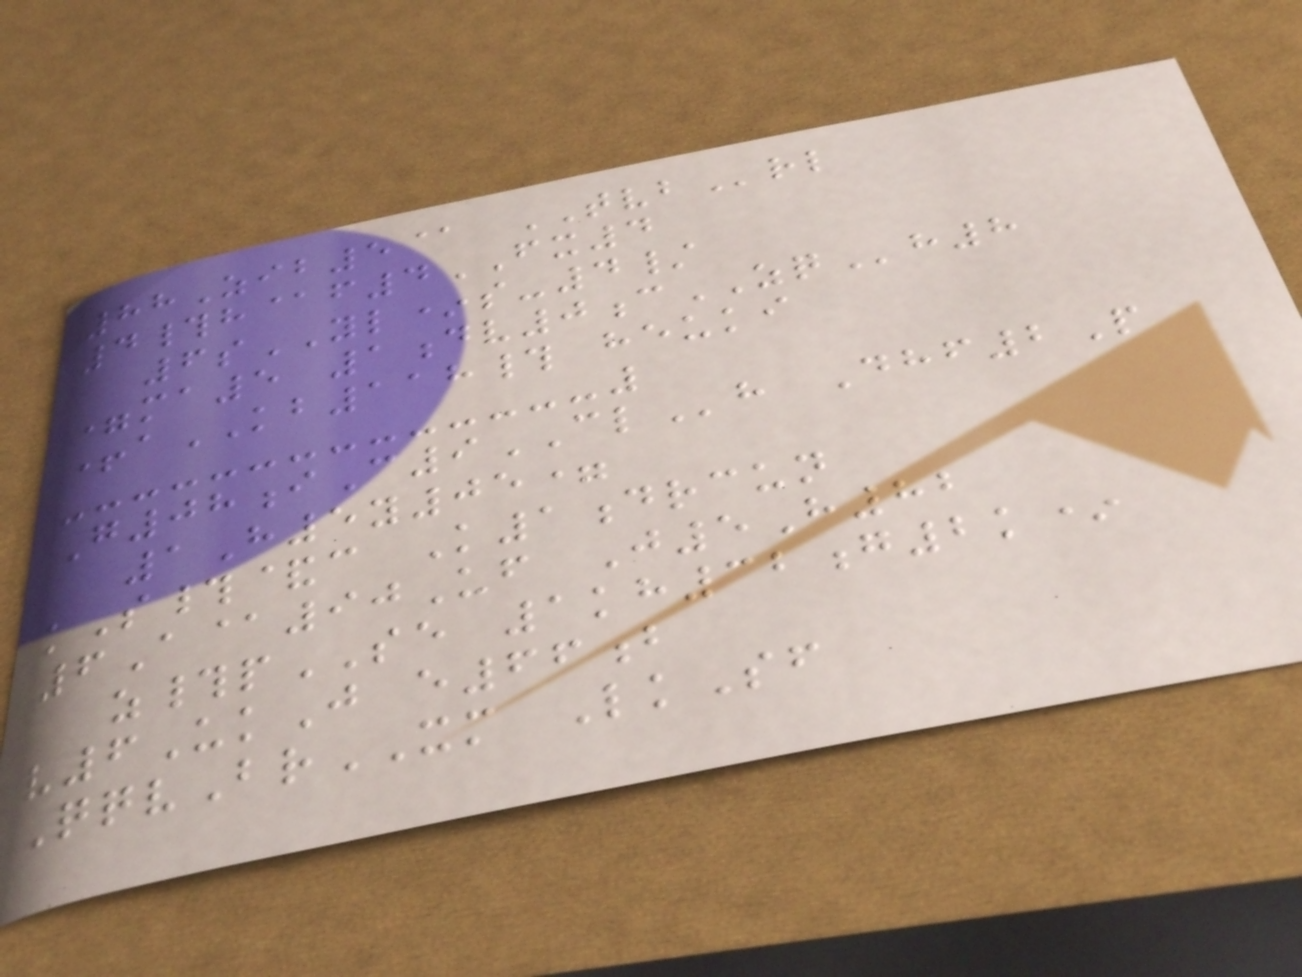88Zib5@ TVBrl
4#h@f4FX4
6sYL*s-4/
=ma5 1dv0cZQh8
+aKB118# heuki
G08iC9CLh Dhf2P
1H5y05=
kS#&c K1drcun
6A@90Uf J5H82
z#pSE 1kh32g2k*
v6UkJ e66b
QqvBrXM LkSf
